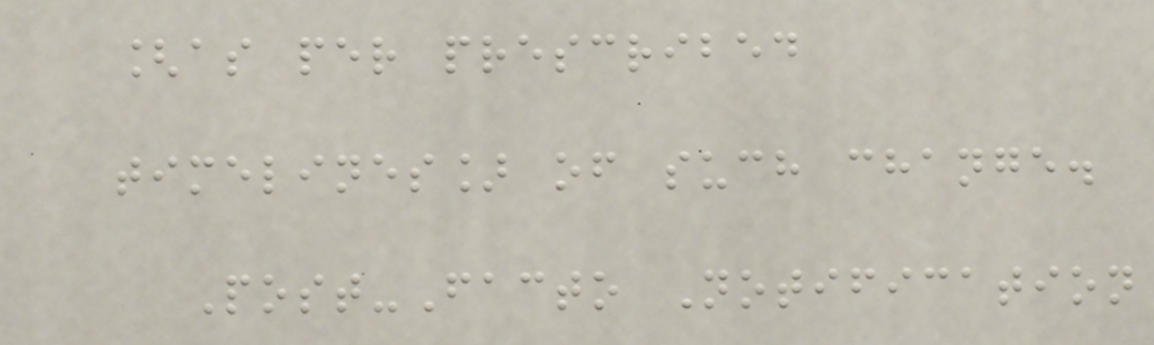[as per prescribed
timelines] of such change.
Post-Facto Notification
